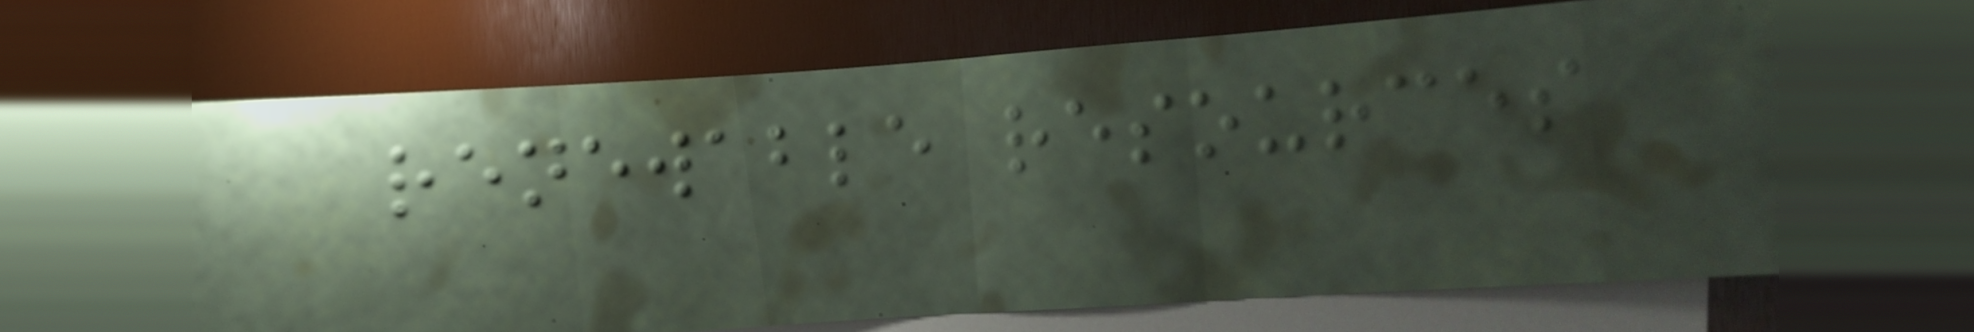renewable resources
